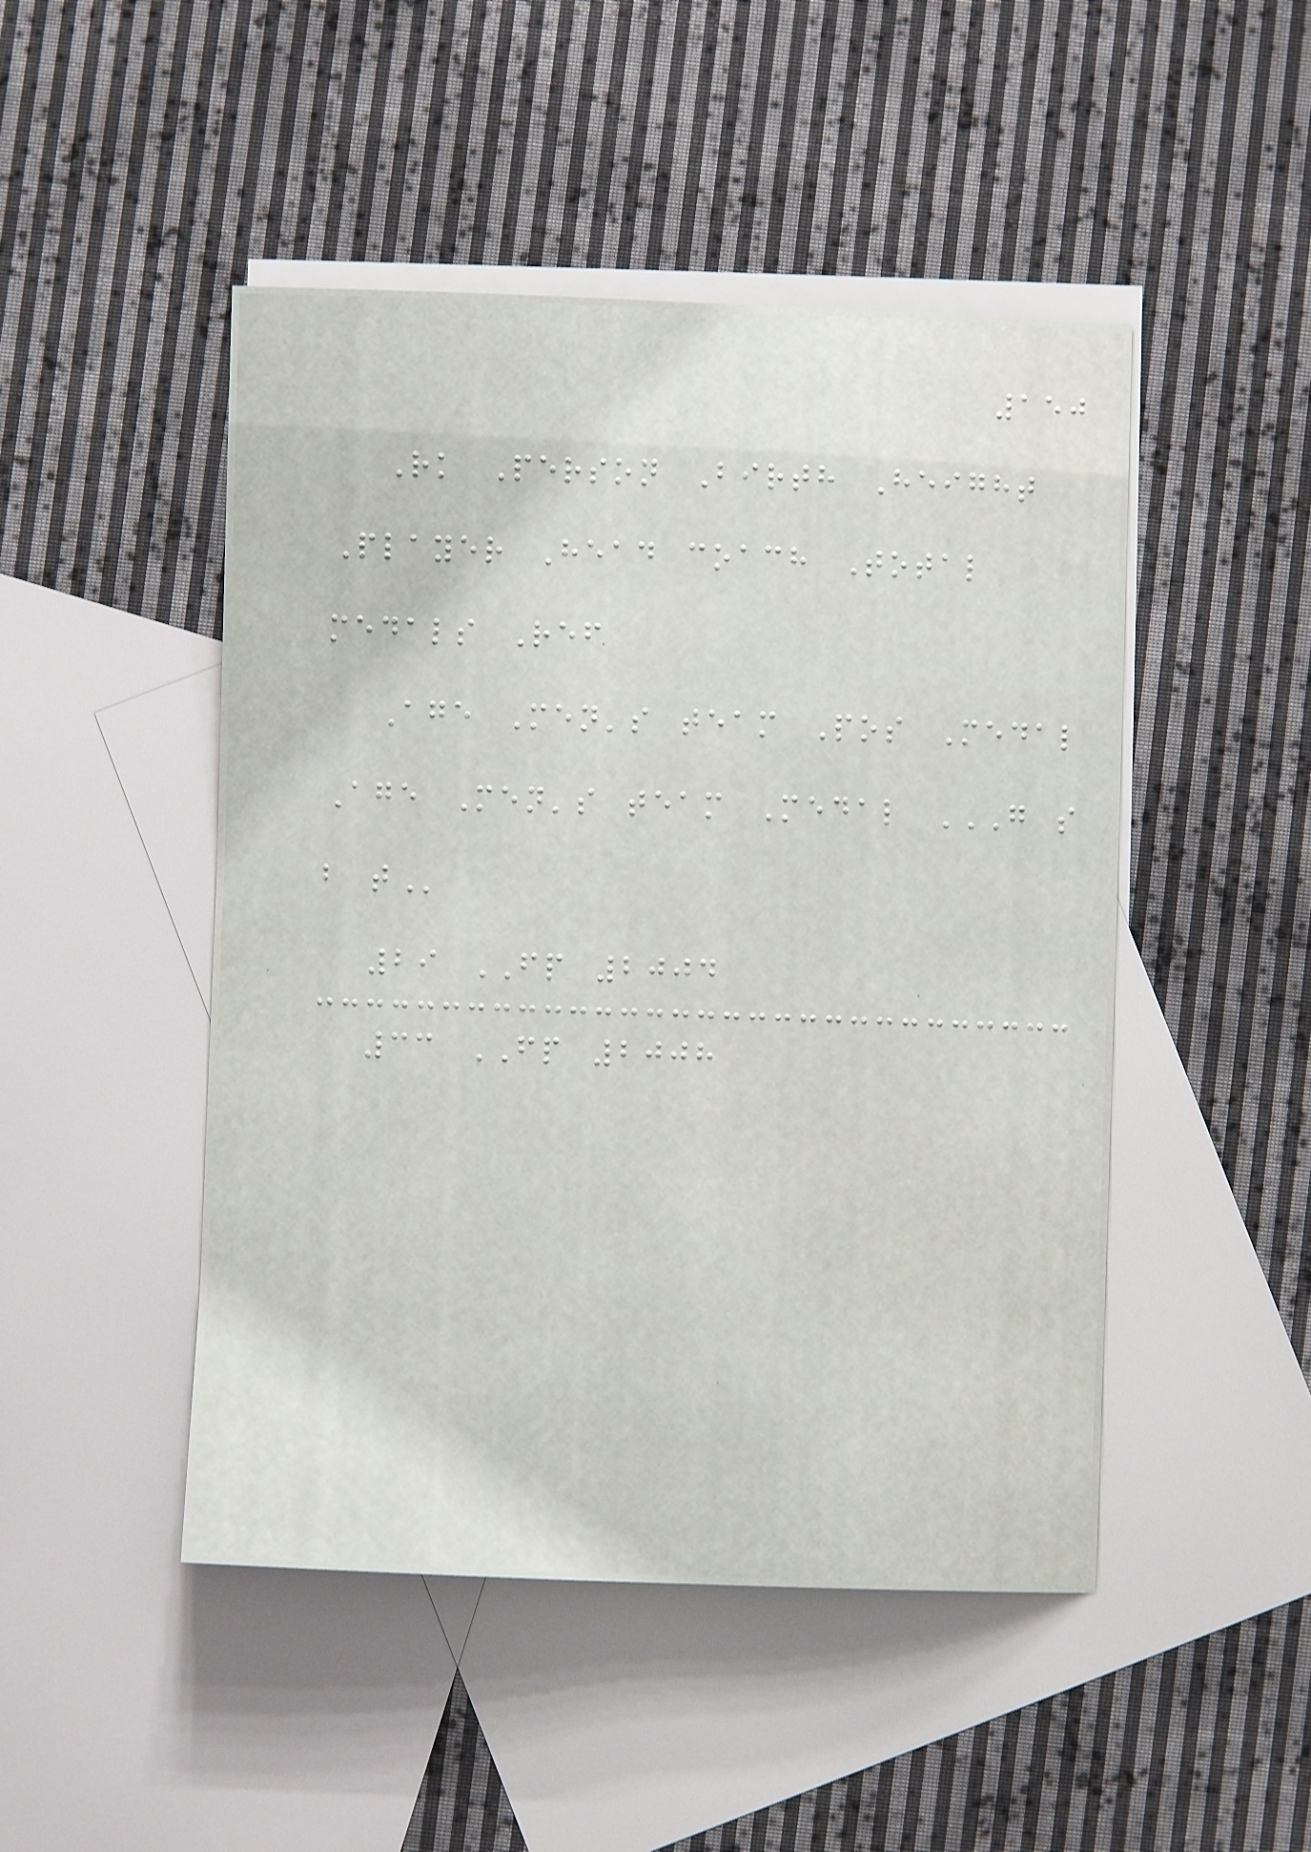150
Rk Person Birth Height
Player Head coach Total
medals Ref
Age Men's team Pos Medal
Age Men's team Medal G S
B T
29 FP 2004
33 FP 2008
